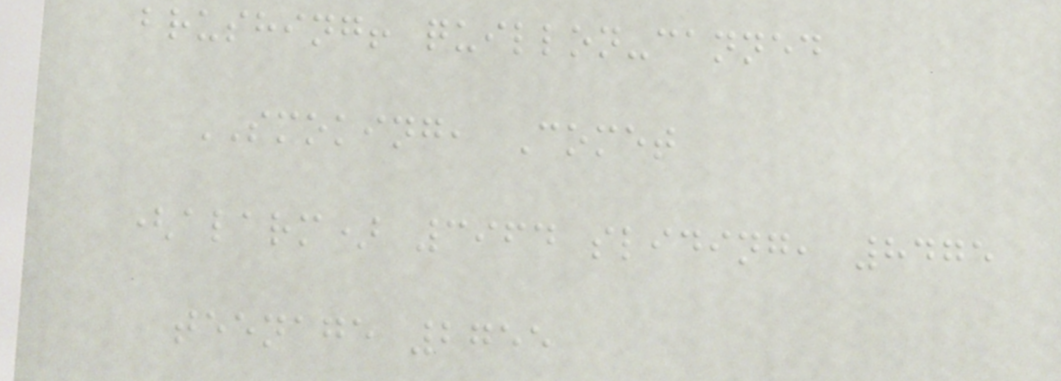brushing! quillon-canned
SMOKING, Comet
(alarm) 3964 sliding, 8475
teenage 2755
